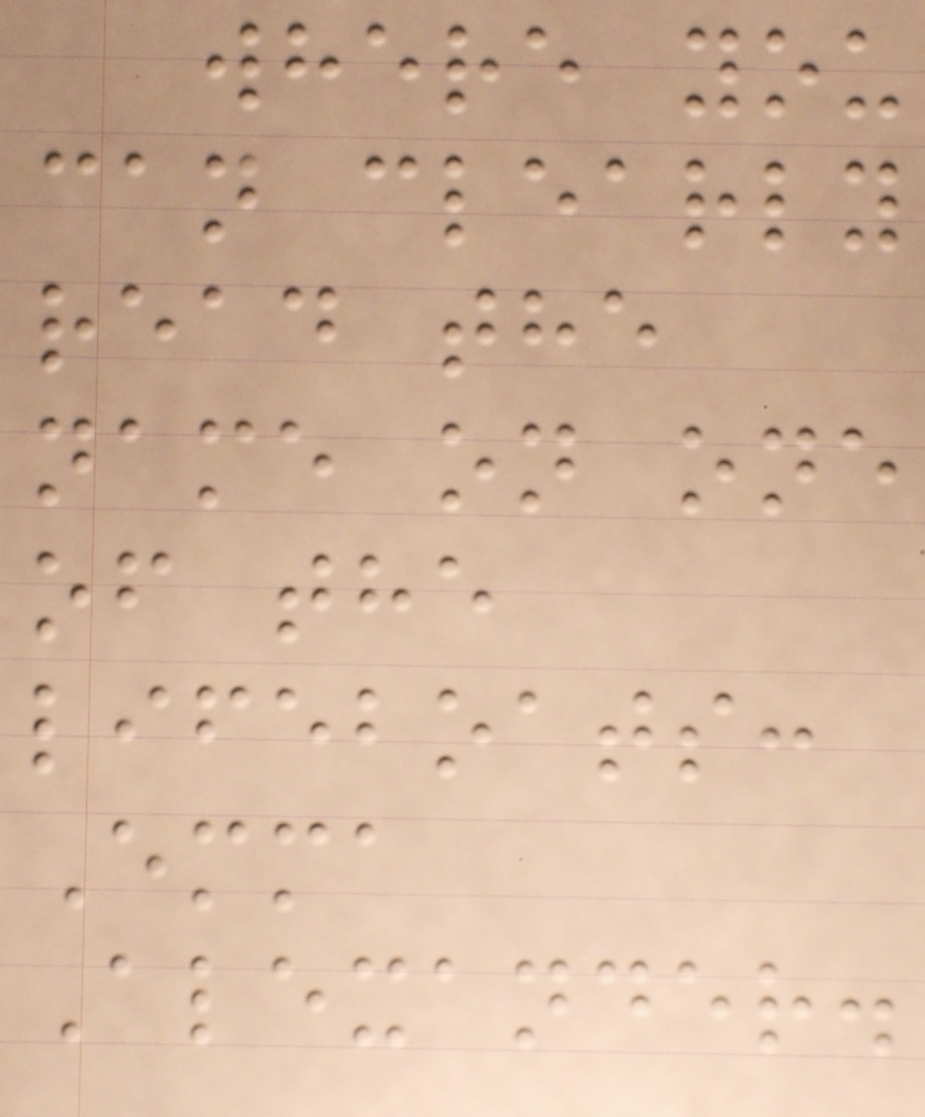where you
can clearly
read the
name on one
of the
lifeboats:
Emma
Alexander.
